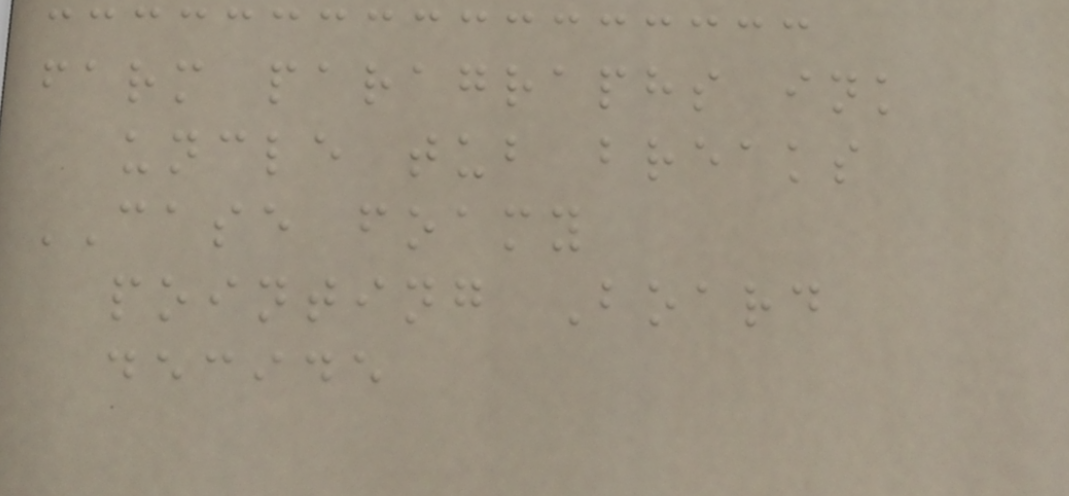farm paragraphs ink
uncle tub breaks
CASE foamy
pointing Board
decide
